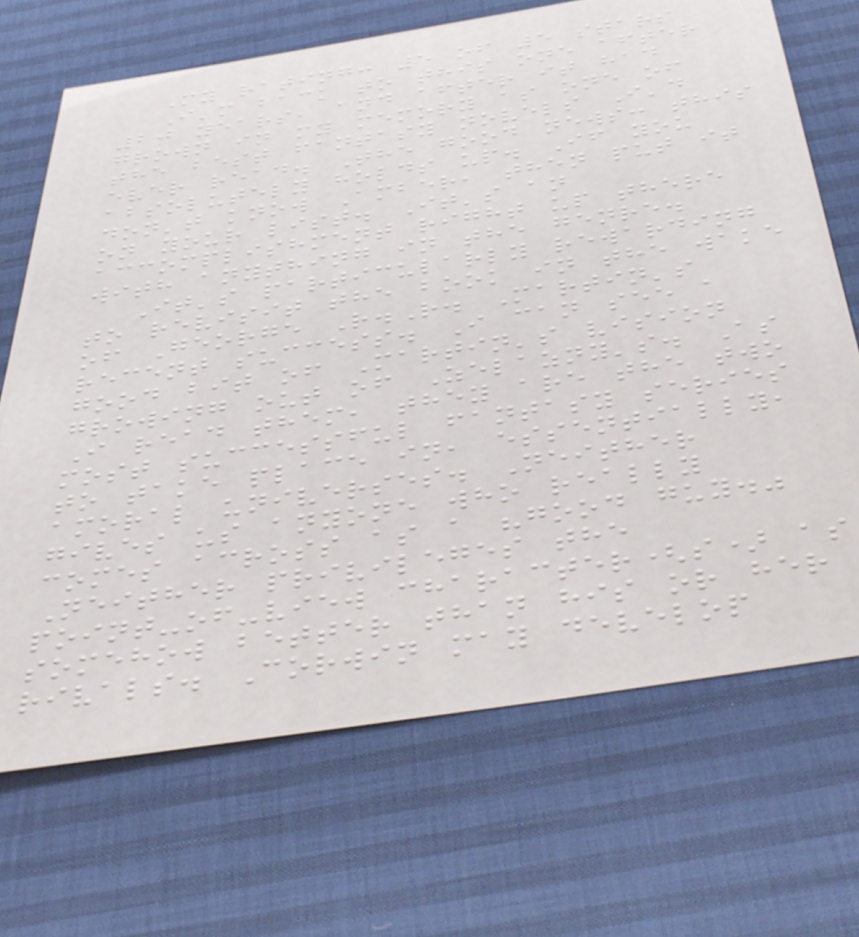My rating: 5 of 5 stars
I'm back to this one after
20 years, and after it had
grown in my memory as one of
the best fantasy novels I'd
ever read. The good news: this
absolutely holds up. If you
don't know Amber, then put it
on your list. It's an
accomplishment right up there
with anything in the genre.
It's particularly rewarding
to revisit the book in the wake
of George R.R. Martin's
recent success. I can see a
good bit of Martin's vision
growing out of Zelazny's. As
I read them, they are the two
most successful fantasy series
to take place in, essentially,
amoral universes. Neither
gives us anyone who really
comes across as a "good guy."
Neither privileges the
point-of-view character(s) as
somehow better than his or her
rivals. Corwin may develop
